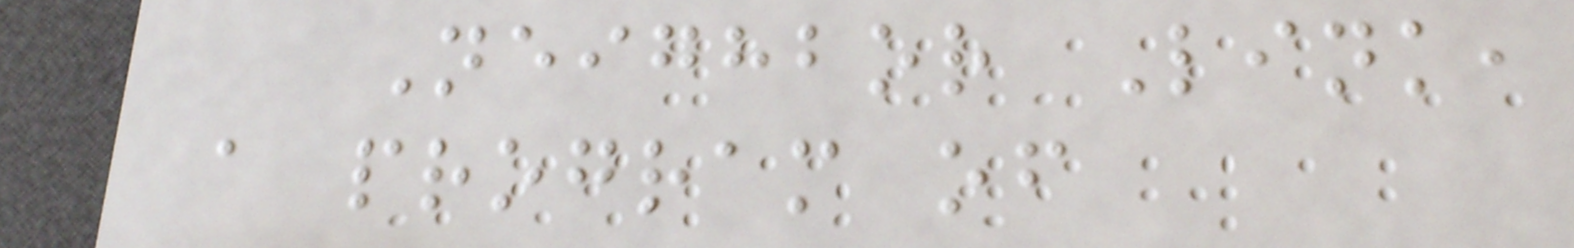Neighbor Link,
a program of
